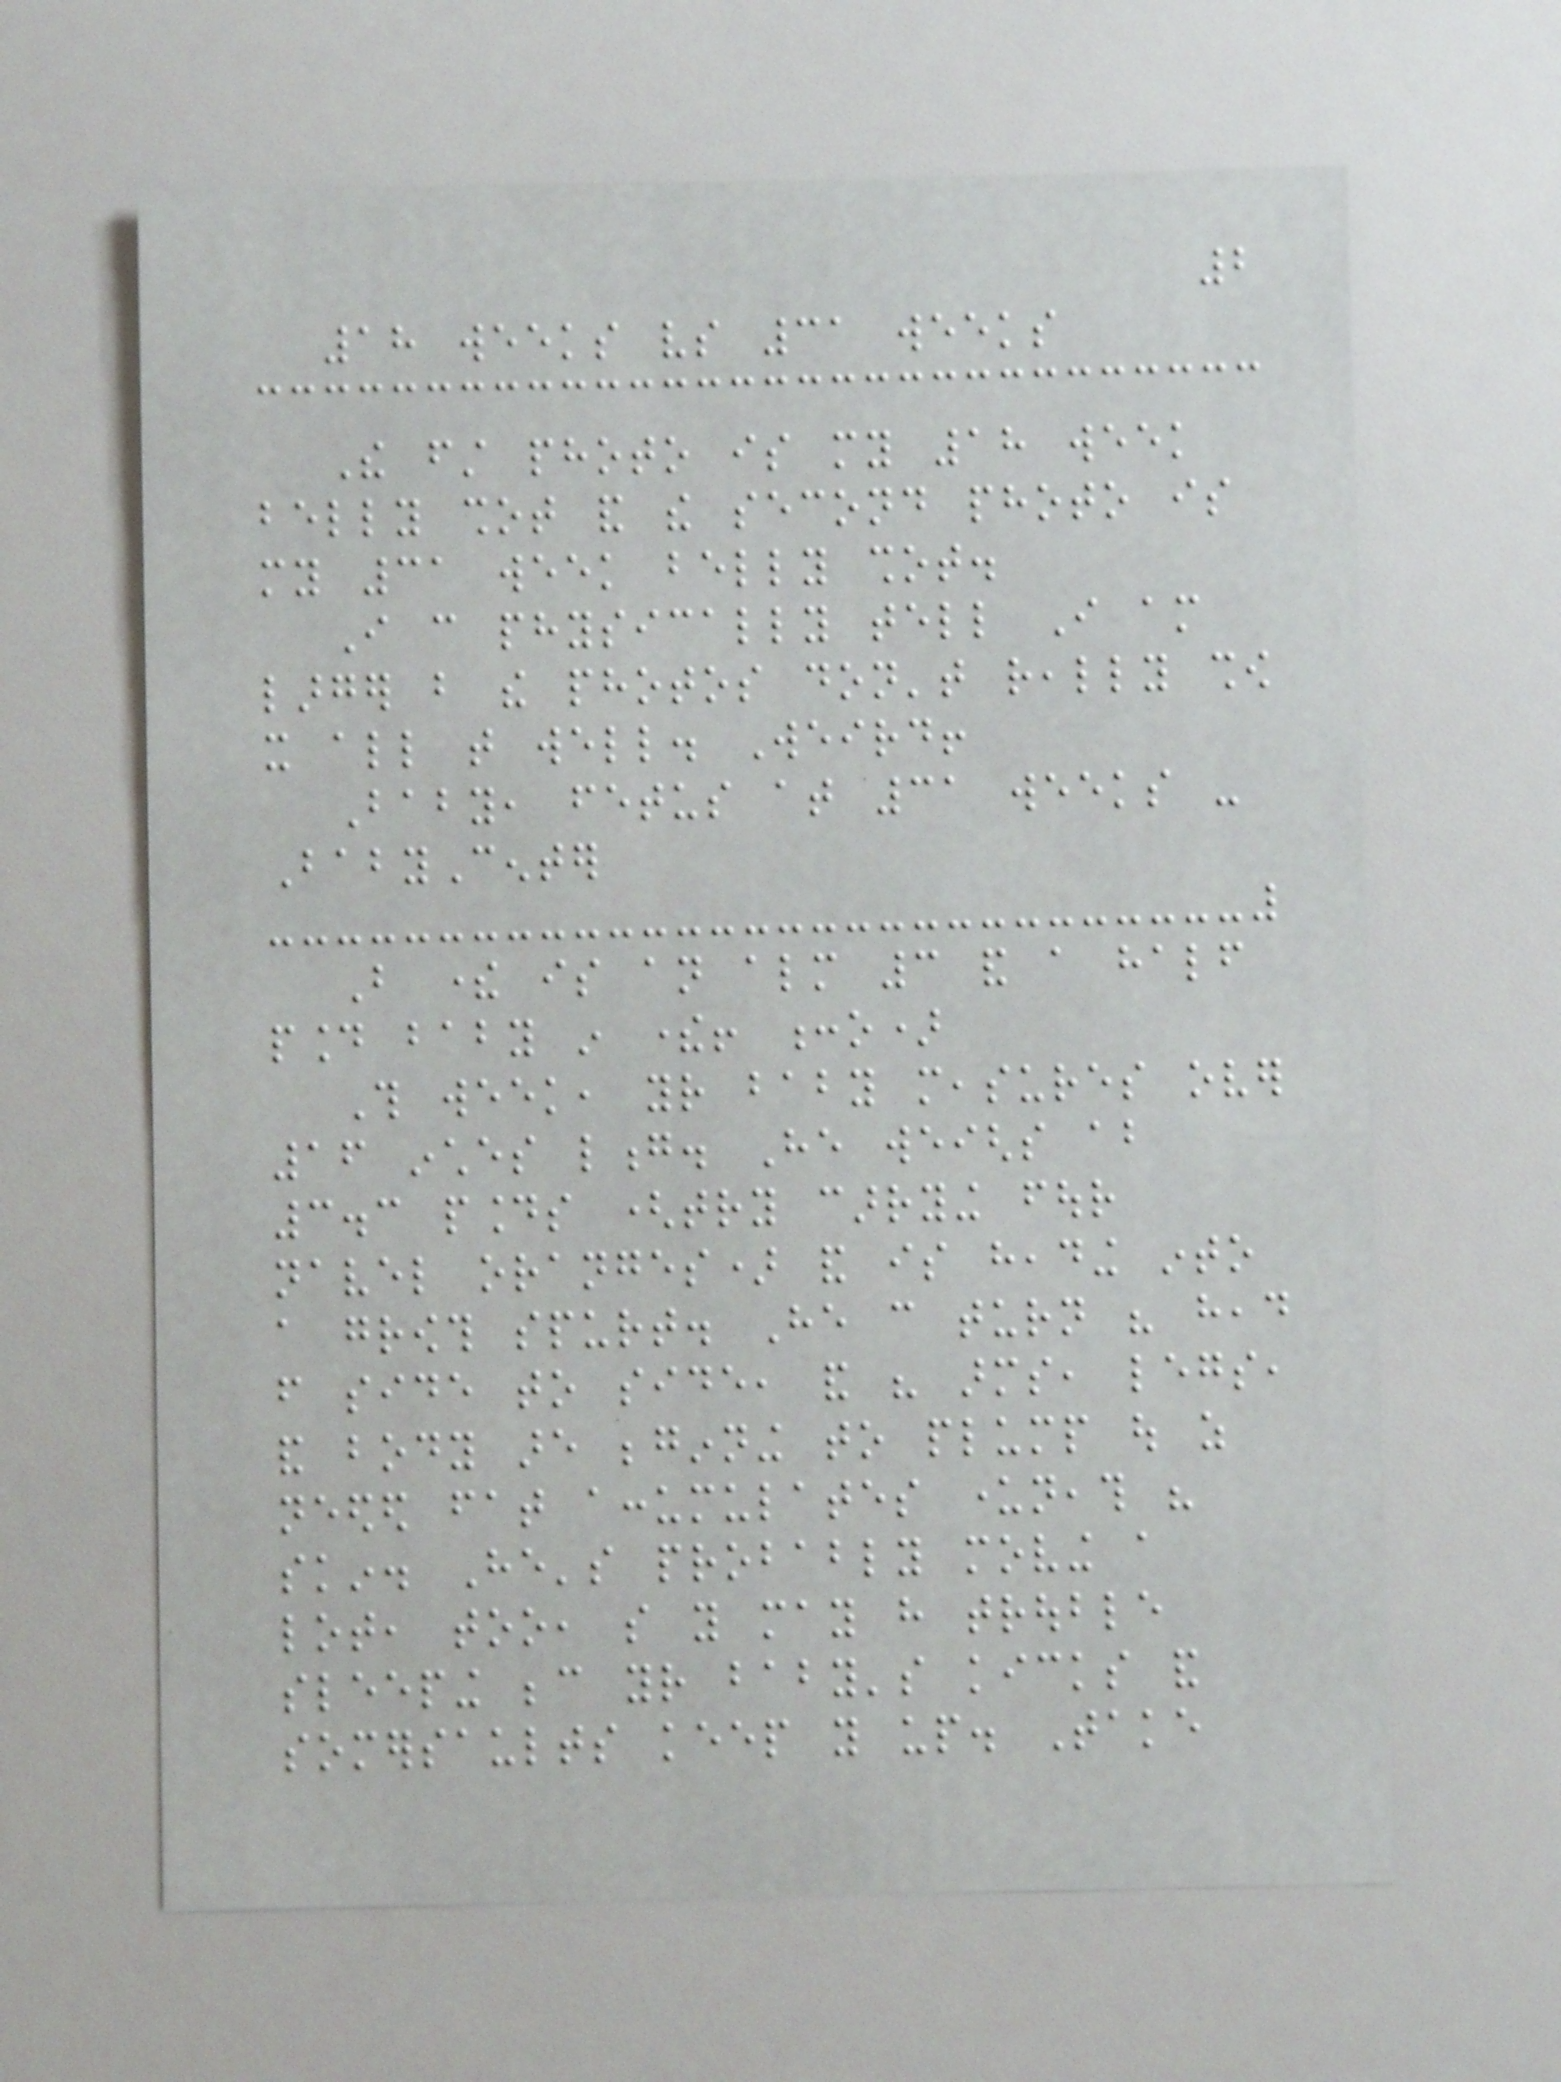2
18 weeks vs 31 weeks
The first photo is my 18 week
belly shot and the second photo is
my 31 week belly shot.
I can physically tell I am
larger but the photos don't really show
it all that well. Weird!
Baby, fetus at 31 weeks -
BabyCenter
But there is an almost 3 and a half
pound baby in there! :o)
This week, your baby measures over
16 inches long. He weighs about
3.3 pounds (try carrying four
navel oranges) and is heading into
a growth spurt. He can turn his head
from side to side, and his arms, legs,
and body are beginning to plump out as
needed fat accumulates underneath his
skin. He's probably moving a
lot, too, so you may have trouble
sleeping because your baby's kicks and
somersaults keep you up. Take
